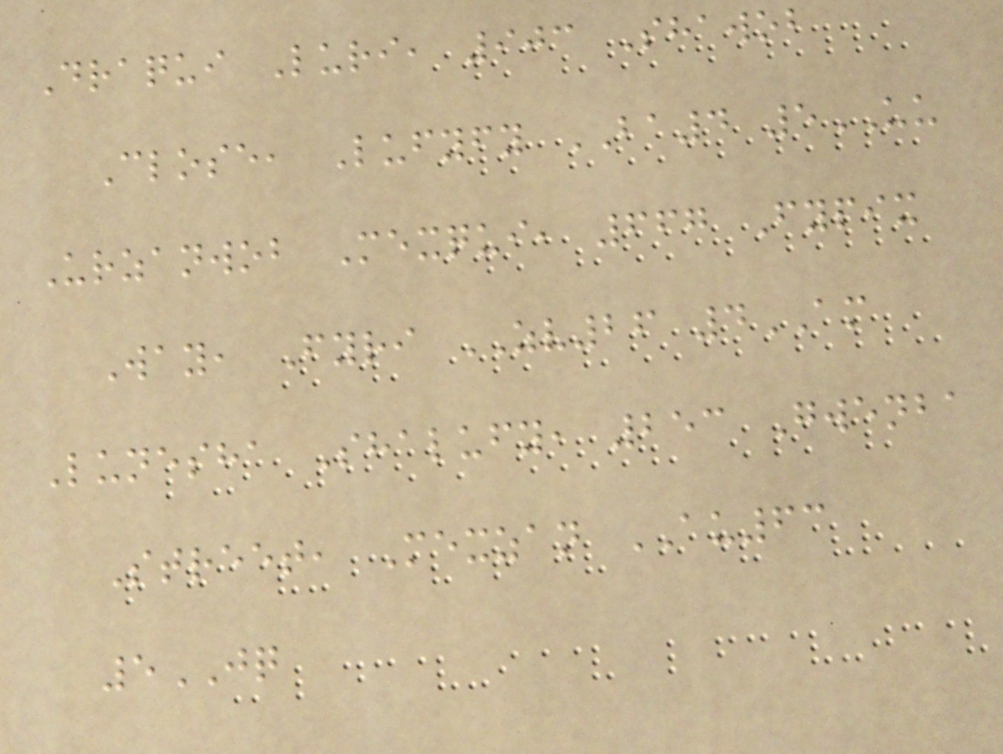Draqui Luri, 903 Shawob
Close, Lufyfy BA4 5UU
Urzanwob Mexqui, 667 Fypix
Way, Fyri ZV26 4AM
Lunesha Shalufy, 253 Gwenba
Street, Mexzan AU63
5JQ
